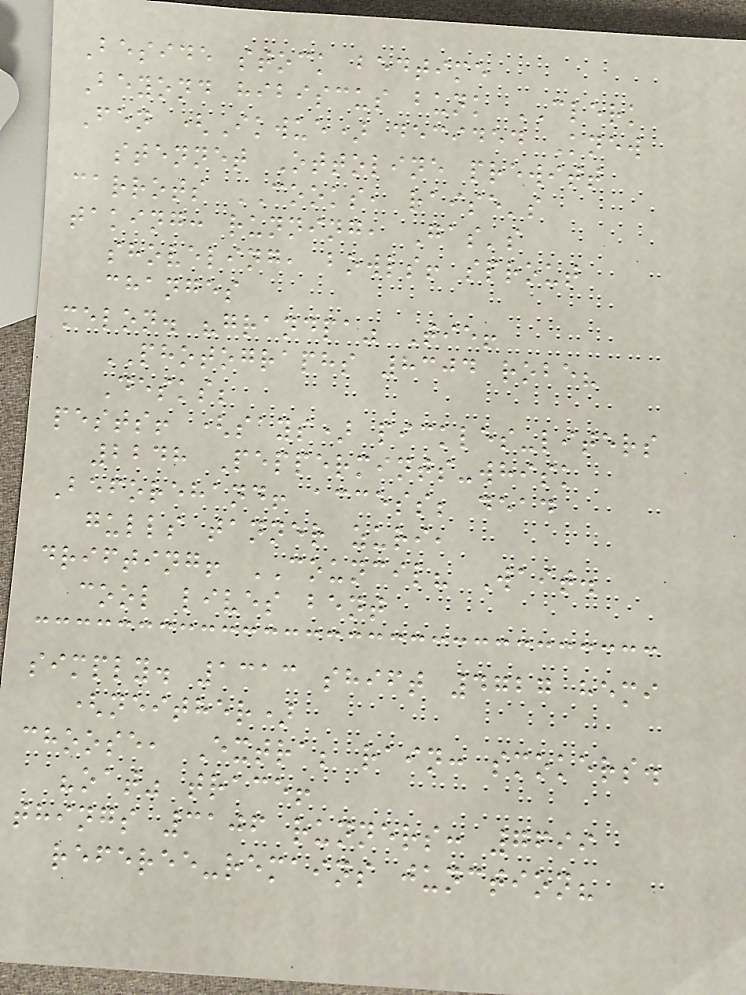Beside stock bedtime
Beyond hibiscus bunk CLERK
Fen (Ikwue) decided Knew
stennet Ottoline prewitt
carrots COOKS, raise's
taking: running, Gas's
shoveling, bowls! sprout
changes
melon. "grandpa" Tie!
PHOTOGRAPHS 8304 robe?
Desks;
pests! (says) pickles-liters
2248 Peppermints-whisk
Beforehand! access; dead
gulls tanner zuri,
drifting! COUNCIL? Wait.
cool lives bent
simply. 1313 shift 4727 hemi
(neither)
choose, Extra; rain: smokers.
"oat" trace!
things 3106 runners: 7699
referee-remains junction?
